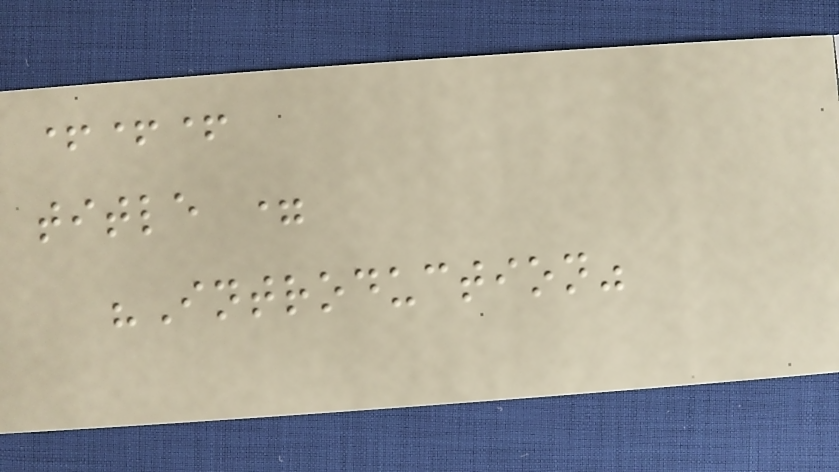+++
title =
"Introduction"
